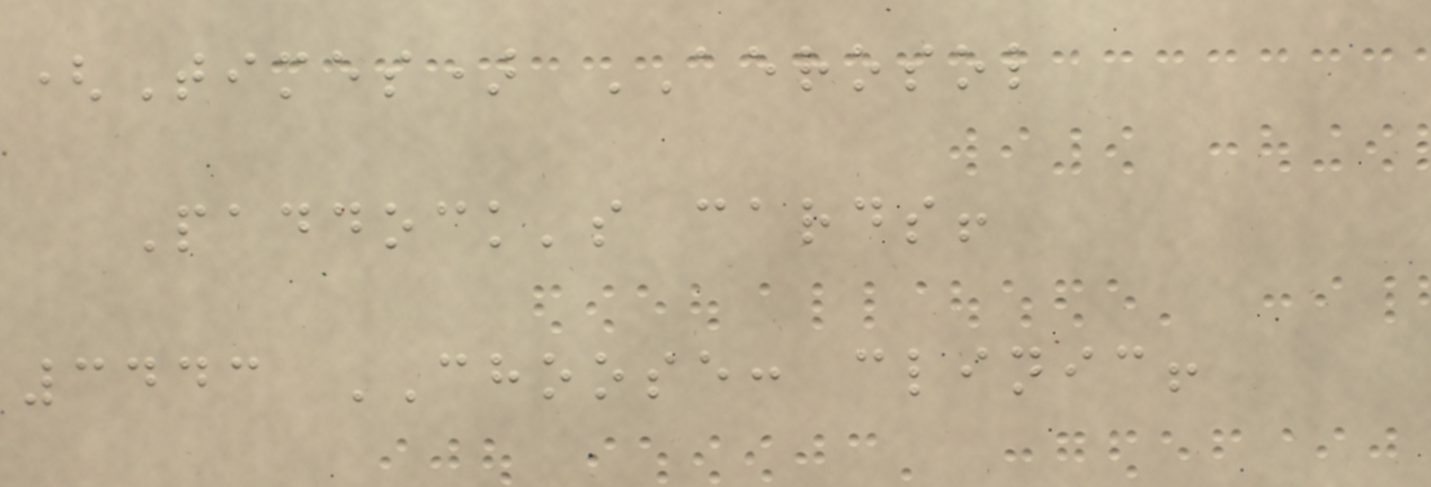(Times) AEROSOL
Paddock's cards!
3443 CHOOSE: clinic!
